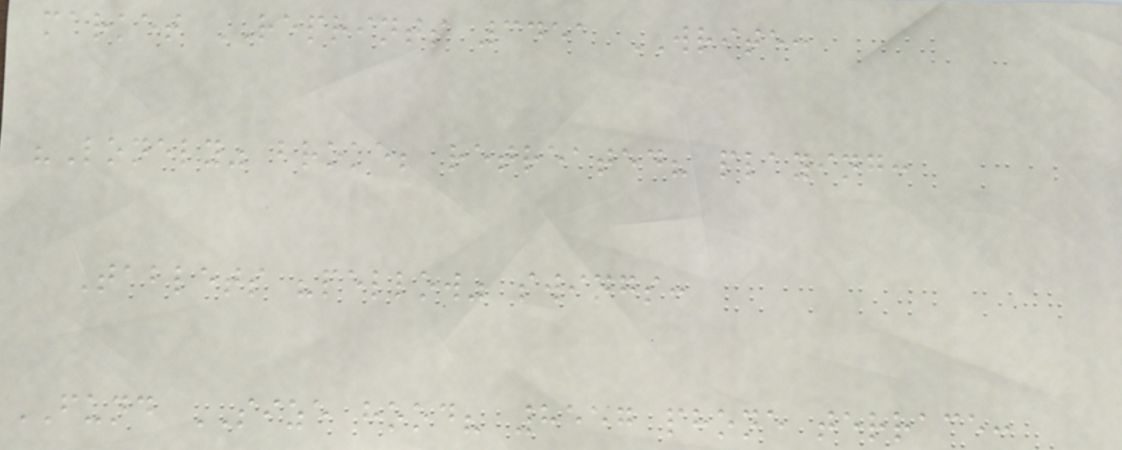market REPRINTS 3451 WRITE:
"Lonely" broke; retreated? playing:
Tablets "pellow" swings:
FUND SIZE hood? 8557 phone terrace:
